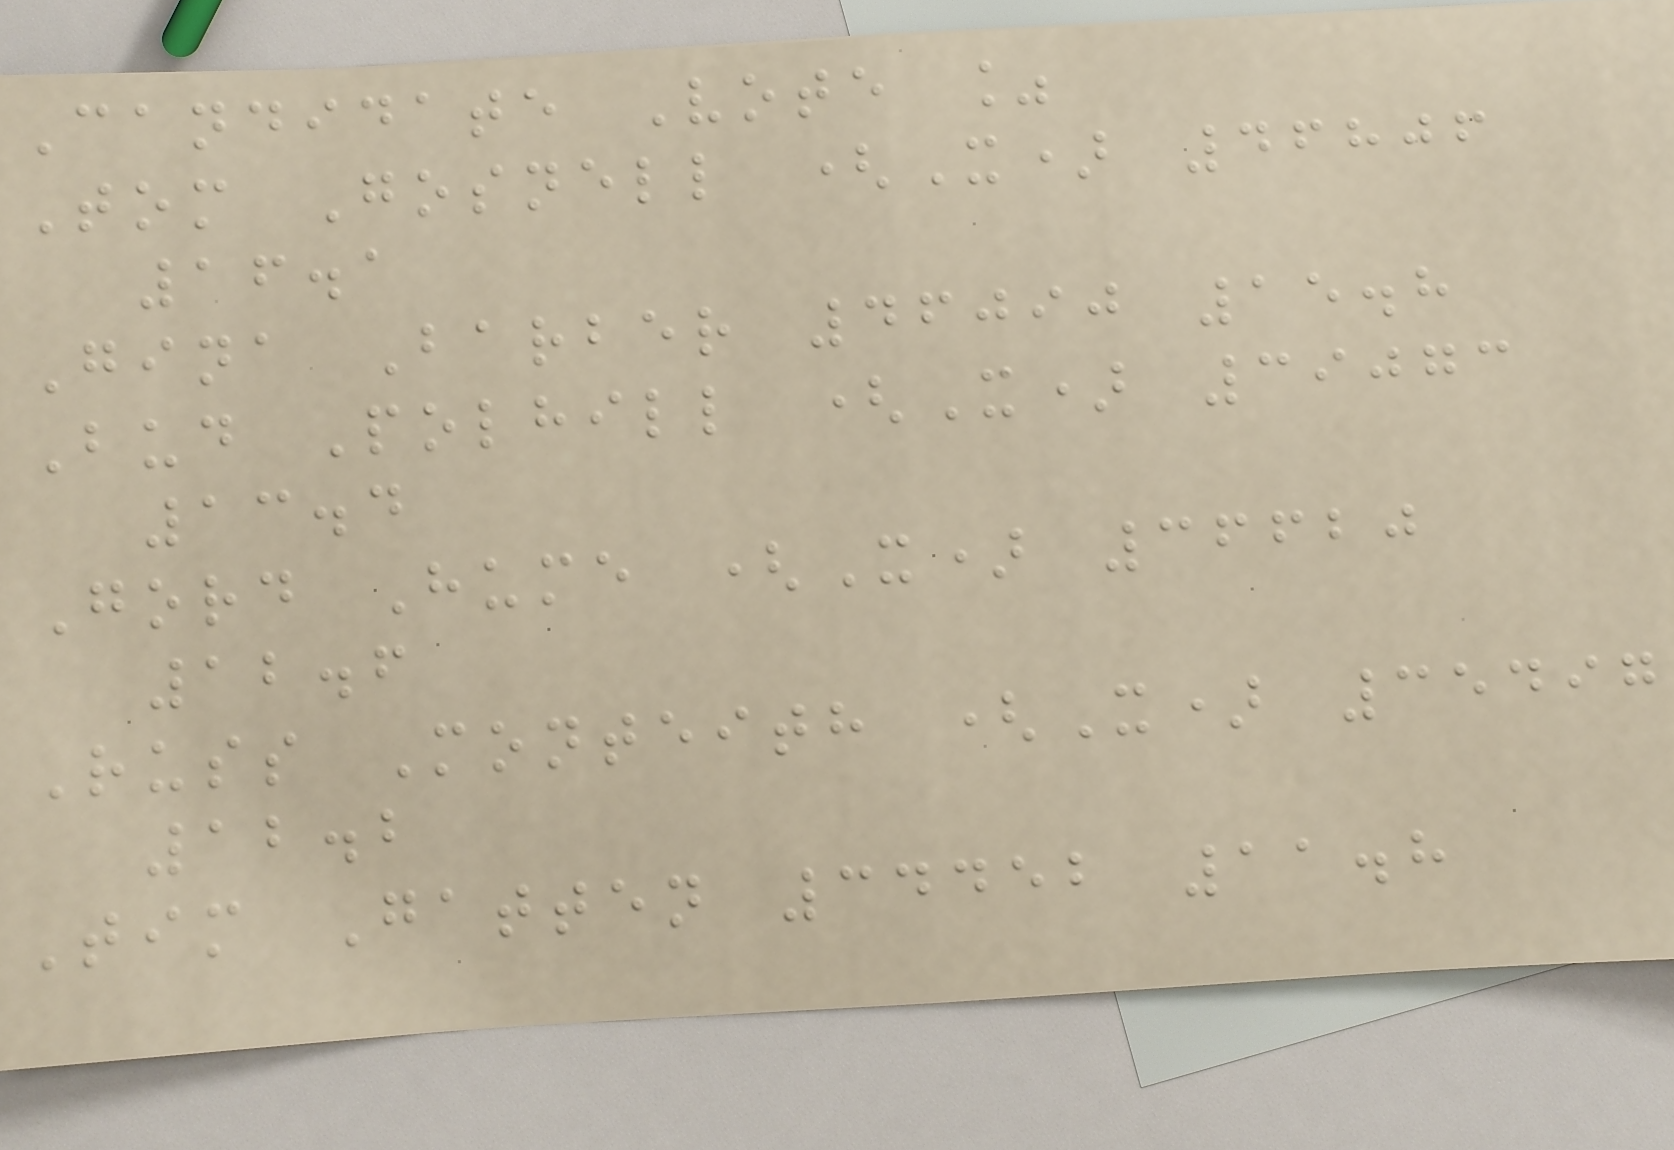Candidate Vote %
Tom Gosnell (X) 46806
16.1
Gina Barber 46090 15.8
Bud Polhill (X) 39073
13.4
Gord Hume (X) 36620
12.6
Russ Monteith (X) 35497
12.2
Tim Gatten 34452 11.8
